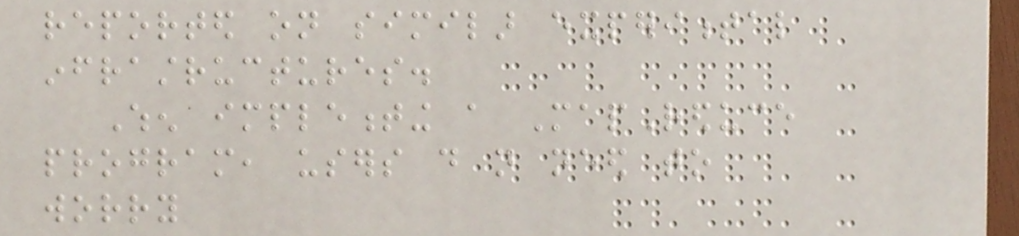reported on similar experimental
infrastructures.
When implementing a MapReduce
program, users do not need to
worry
